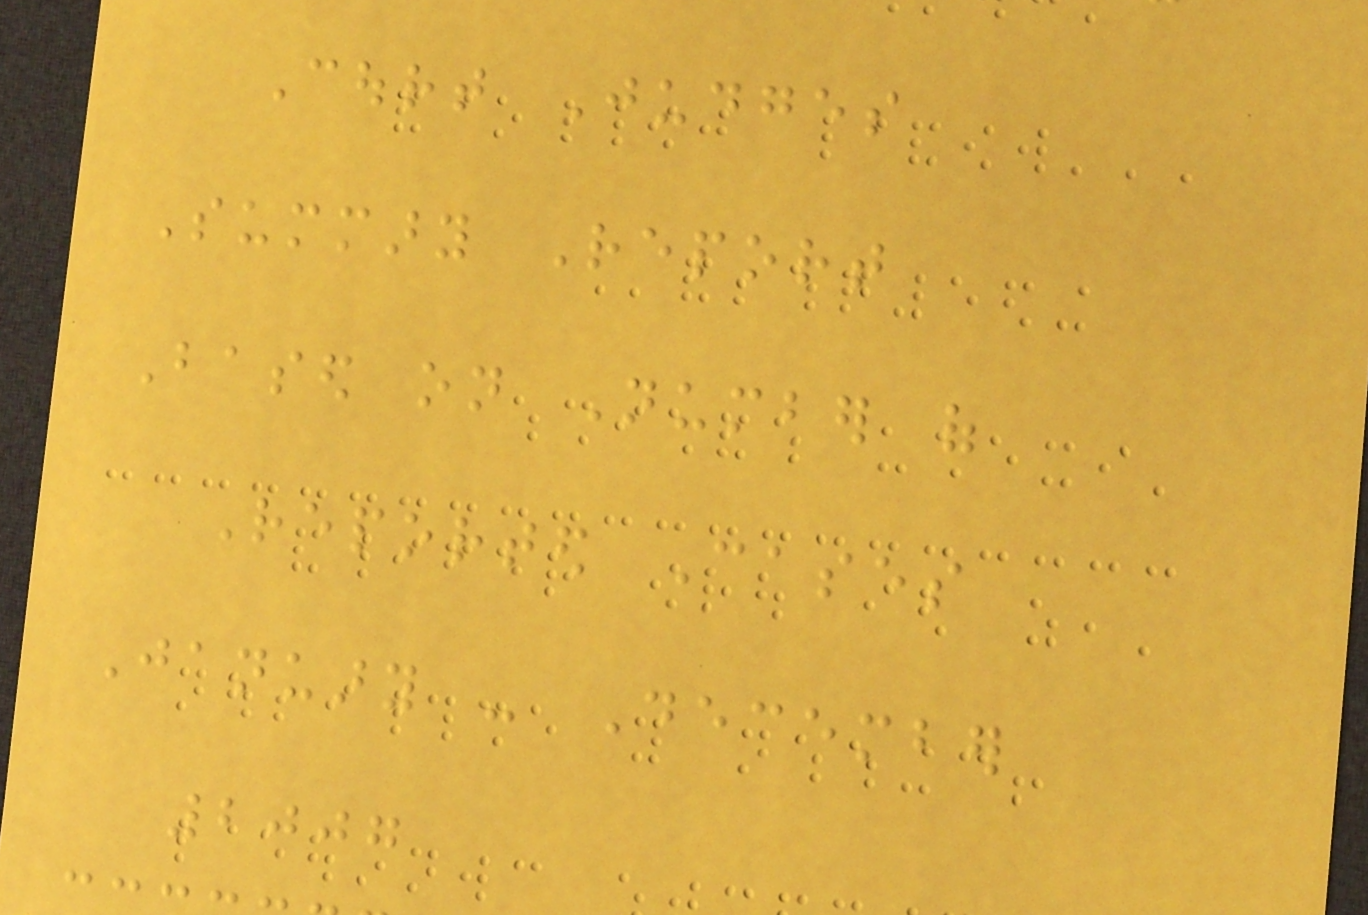Court Judges
Summary Report
Based on Number of
Reported Cases
January - December
2007
